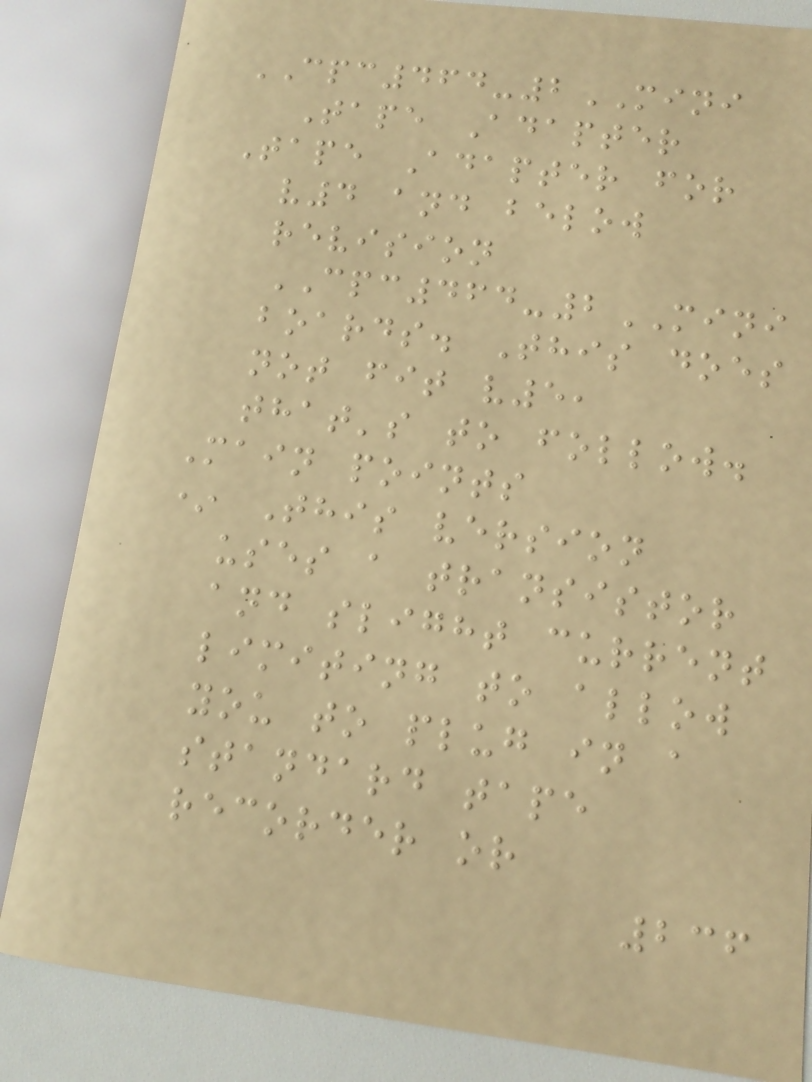CPC464-2MINI
Tape Adapter
Tape Adapter for
v4 and below
revision
CPC464-2MINI
boards. This does
not fit v5,
that's to follow.
Main points
* This version
uses a transistor
and slight current
limiting to allow
you to plug in a
standard tape
recorder or
236
